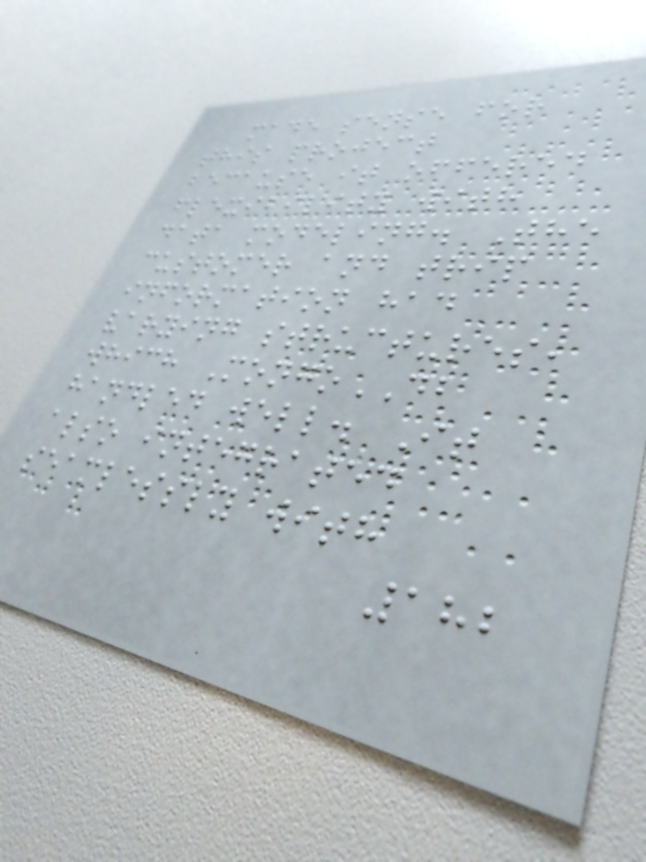made sense for
this project
because it offered
flexibility with
data modeling. The
customer and trip
information had
varying structures,
which MongoDB
handled well. It
also integrated
seamlessly with
182
